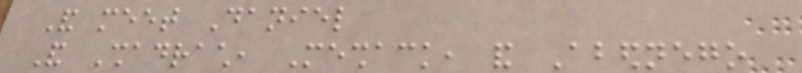And meet Daniel
And Shadrach, Meshack, and Abednego
